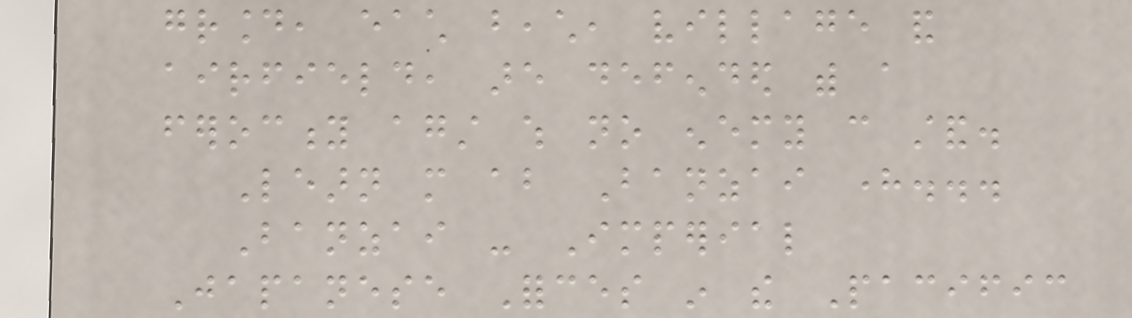ground, each beach, village and
airfield, are defended with a
ferocity against which no enemy can stand.
Learn more about Banzai here...
Banzai - Imperial
Japanese Forces in the Pacific
